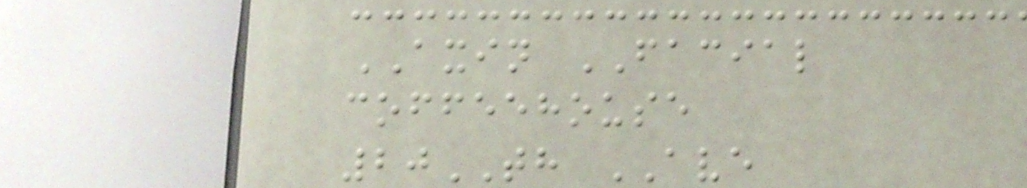AXIN FACIAL
coffeehouse
20TH AVE
